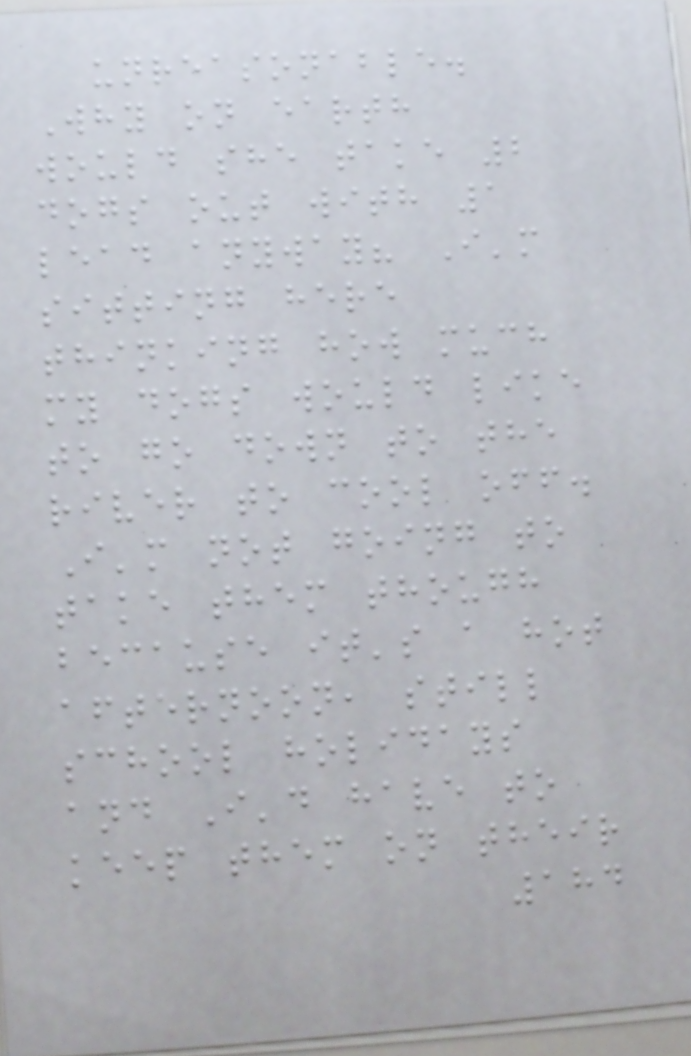unreasonable.
Why on earth
would she take 2
dogs out with 1
lead anyway? I'm
sitting here
thinking how much
my dogs would like
to go down to the
river to cool off.
I'm not going to
take them though
because it's a hot
afternoon, still
school holidays
and I'd have to
keep them on their
184
